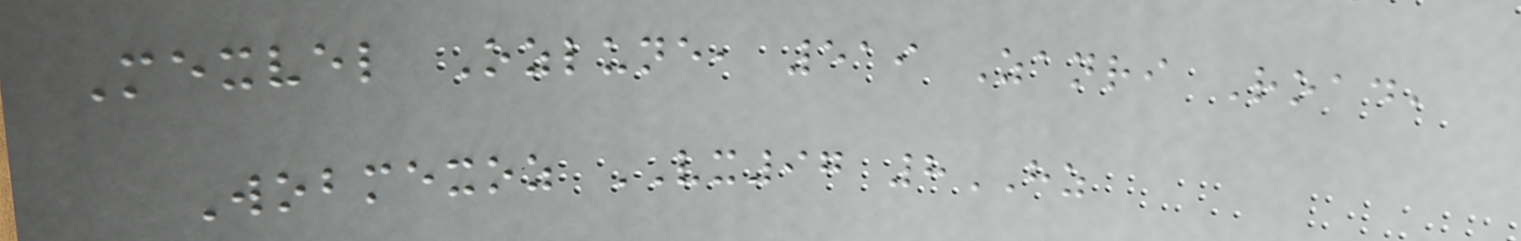Mexvel Ozlune, 519 Zanri Road,
Wobmexoz VX97 8HZ
